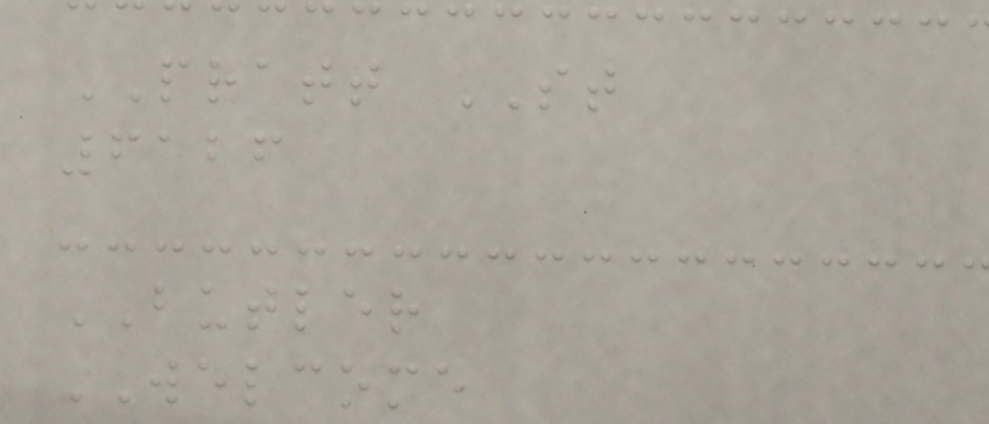PRATT ST
6126
BUTLER
WELCOME
